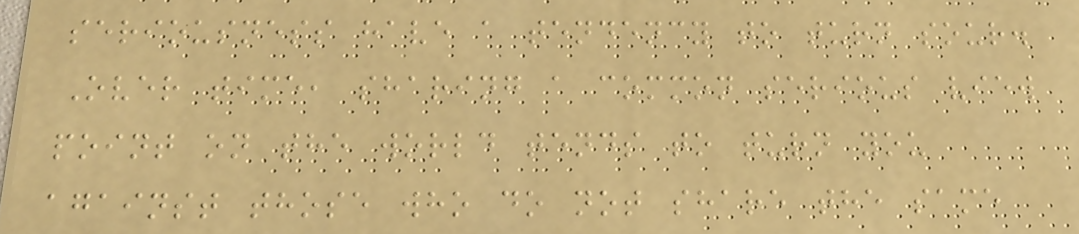seriousness have a tendency to turn sour.
Over time, sharing a common serious view
point on the world tends to turn you
against those who do not share the same
